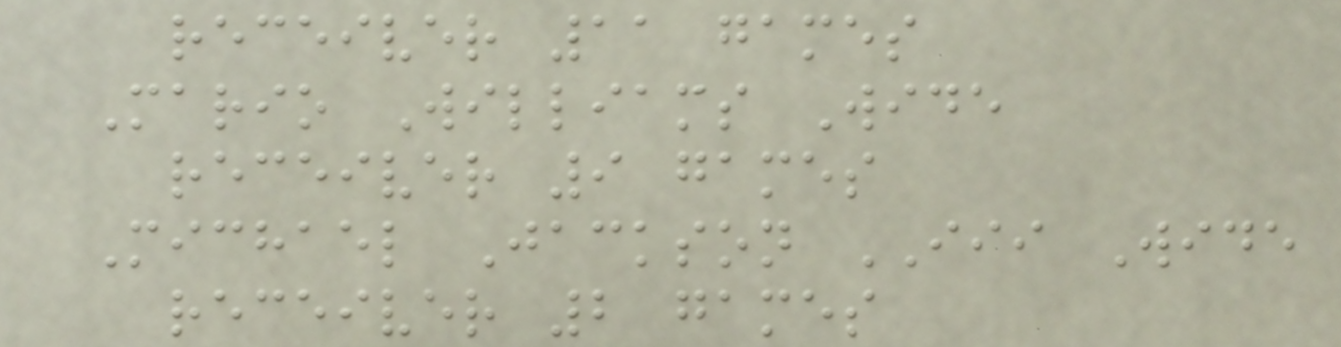receiver 11 games
Mario Williams Wide
receiver 9 games
Michael Jackson III Wide
receiver 2 games
